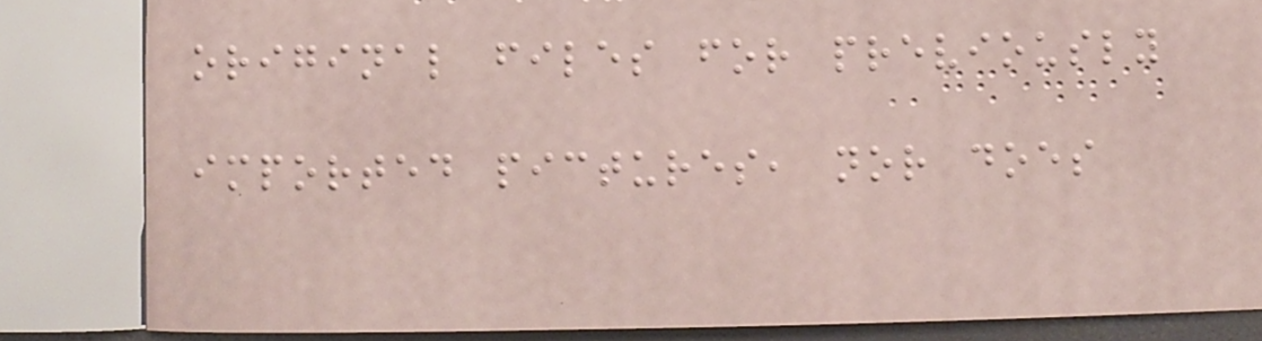original files for previously
imported pictures, nor does
